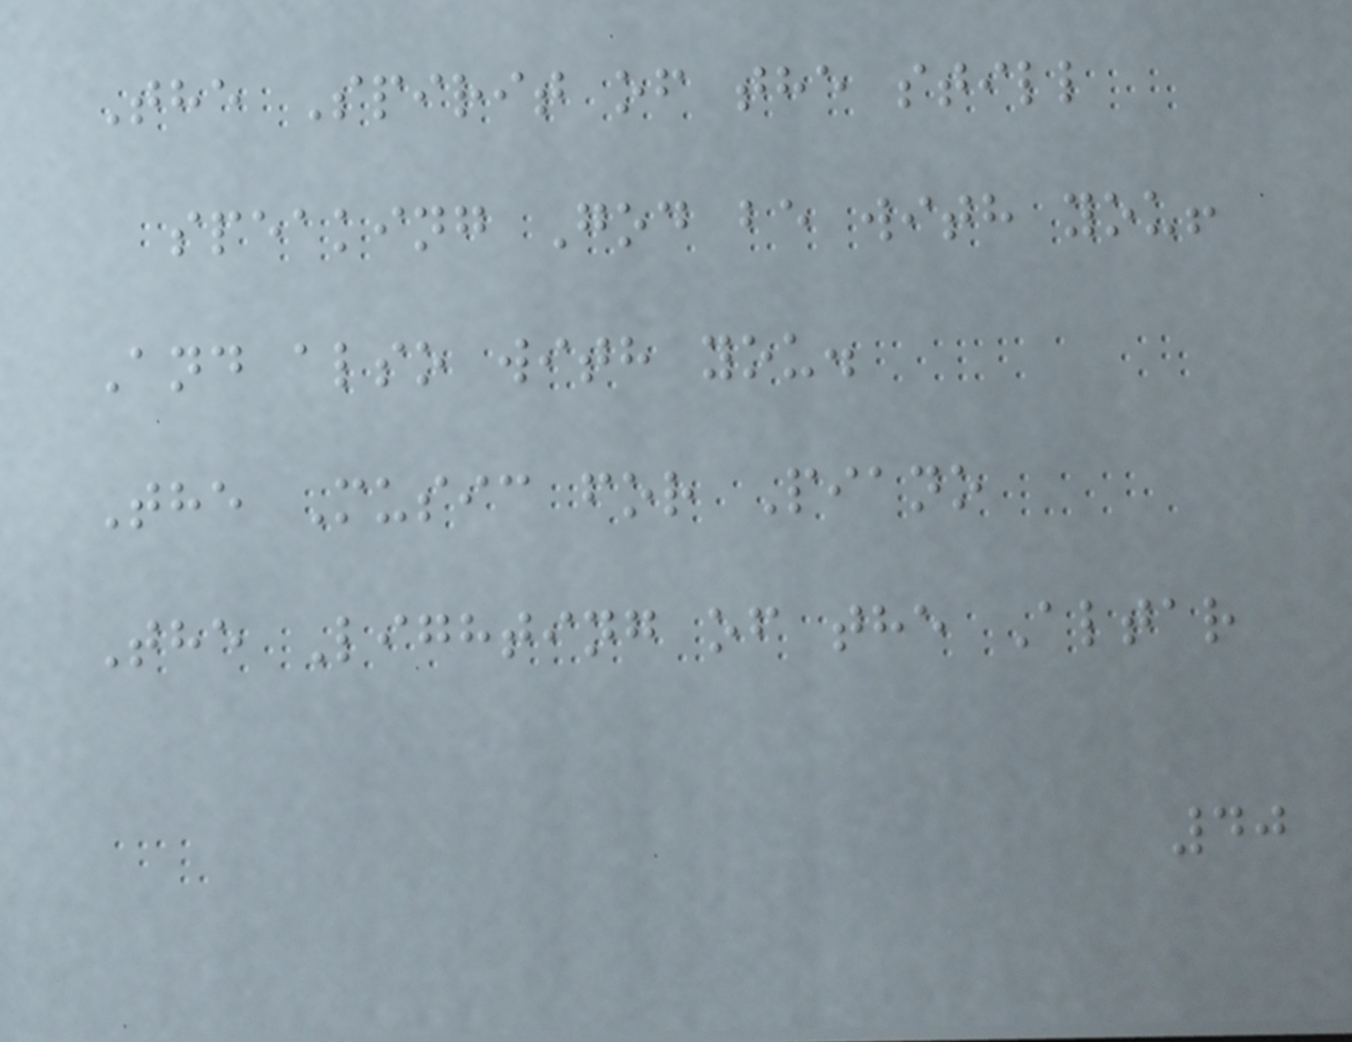The Spirit of the still
speaking God be with you!
And also with you.
The Music for Piano
The Lighting of the Altar
40
